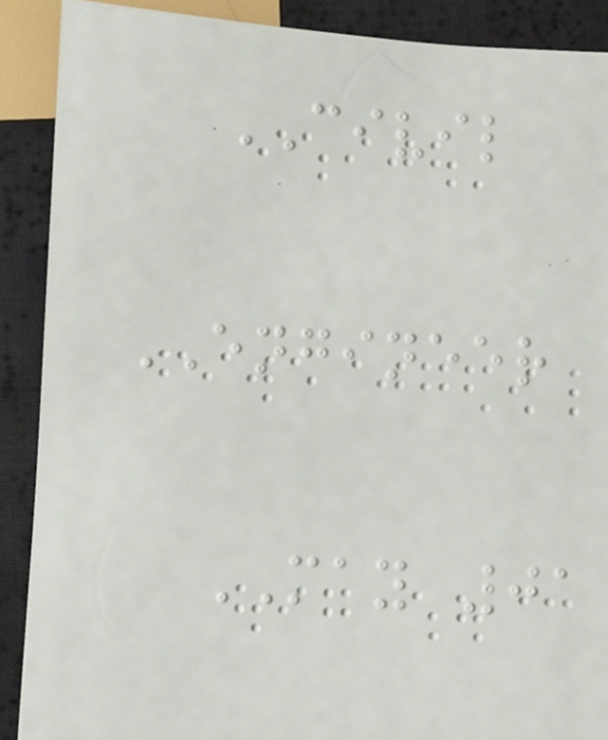CIVIL
ENGINEER
MAY 01
